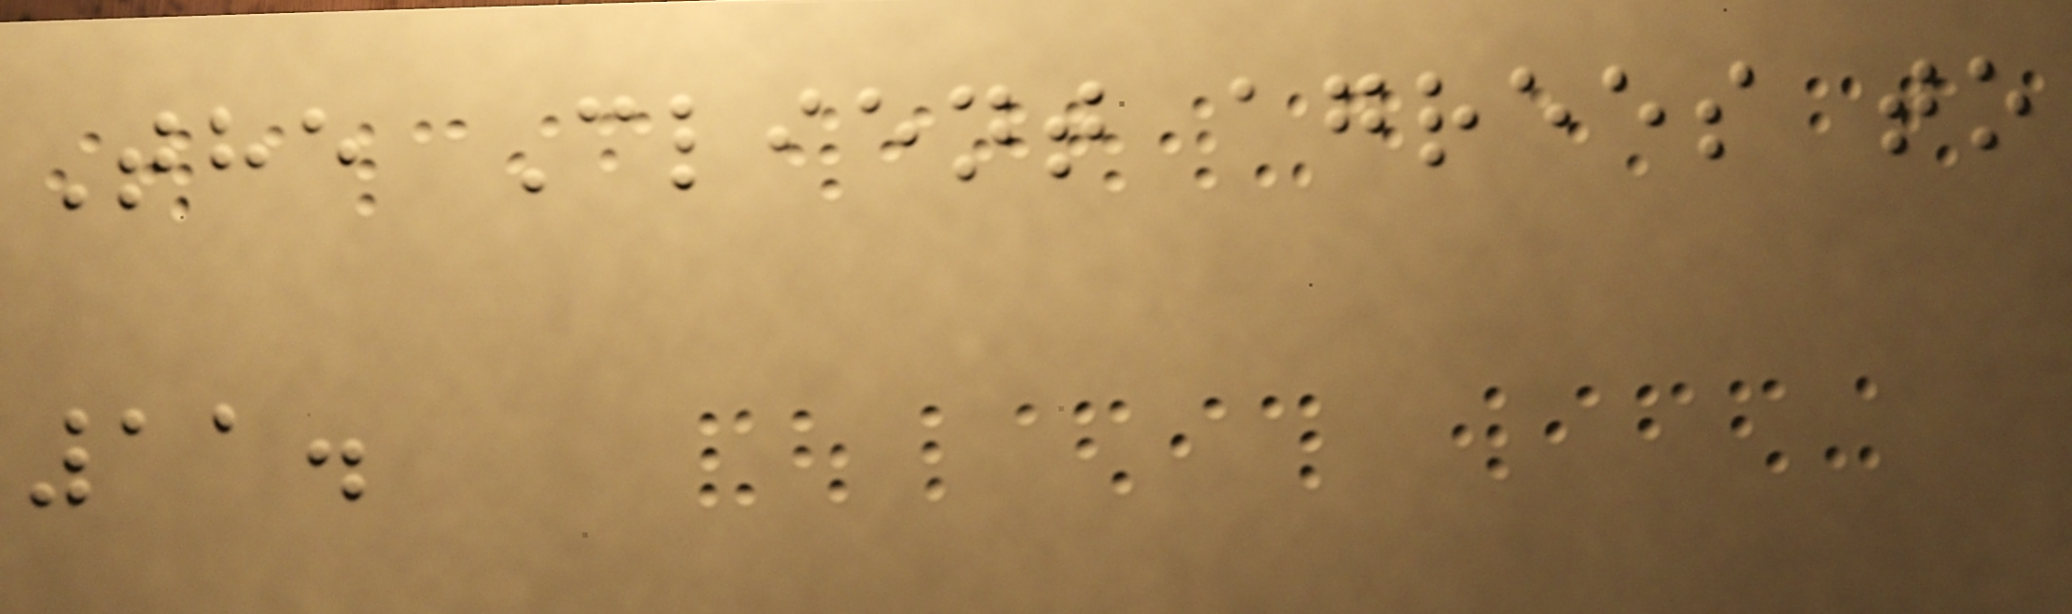The Client agrees to
11.
